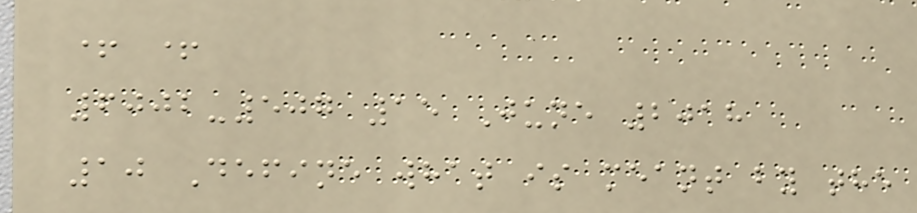+ +
6002-507 15 June 2018
10 Define what is meant by the
